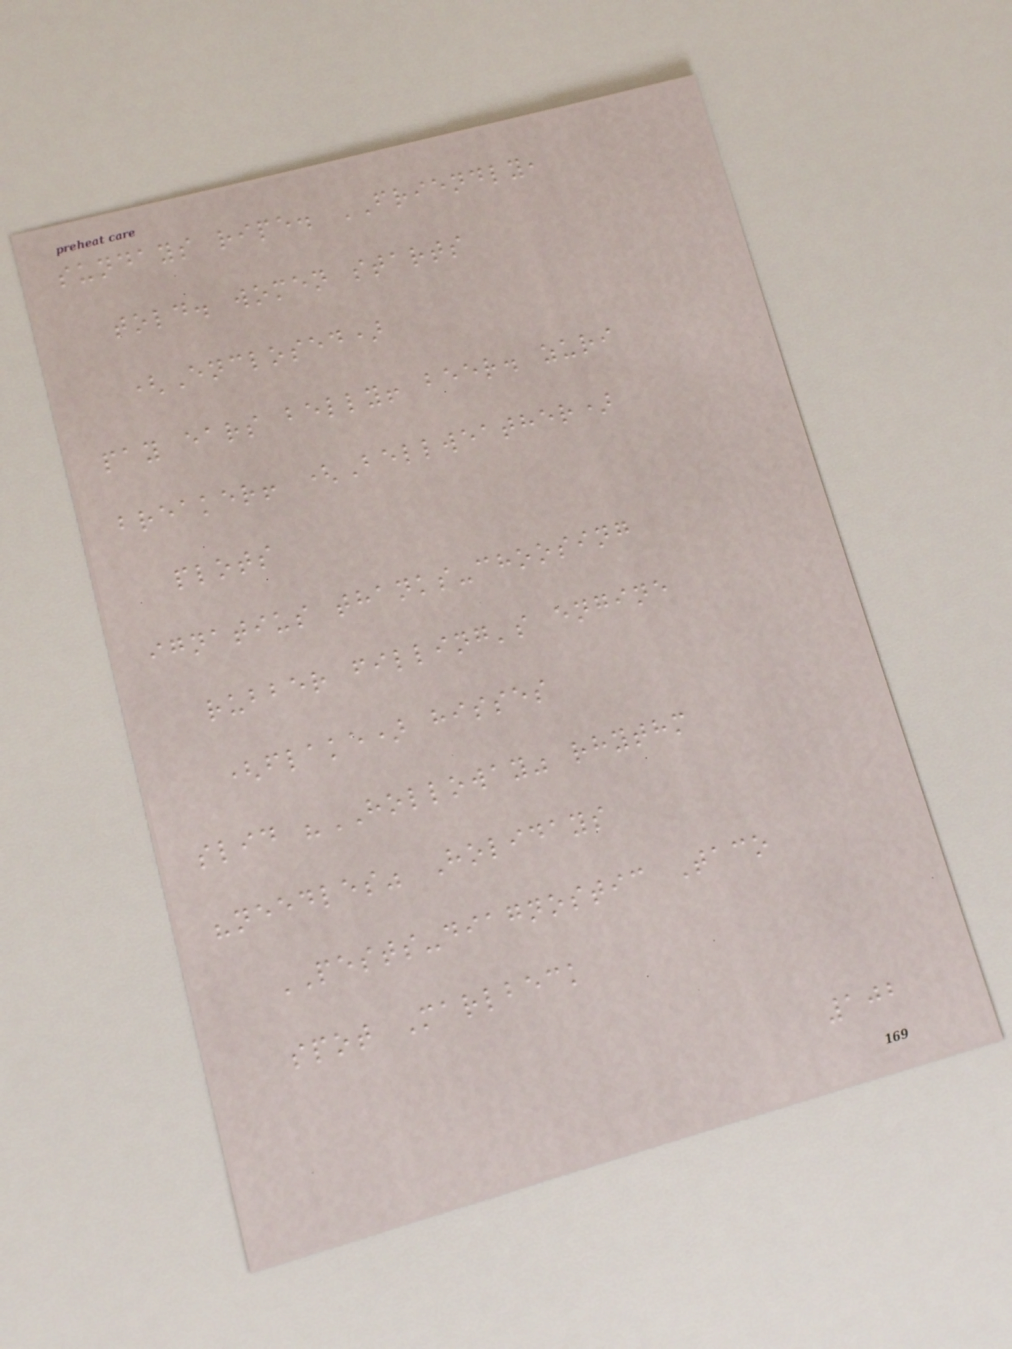sundays ripe. FRIENDLY,
told. women starts
(Enclosed)
pay ears belly! beer. zuri
breaker! (Bellweather)
plots
ignatius thanks-choosing
rubber filling's engine
(flake) hisses
slid "HOLLOWAY" rhythm
"needles" Holidays
PESTS-diagnostic Taco
spot Marlbeck
102
